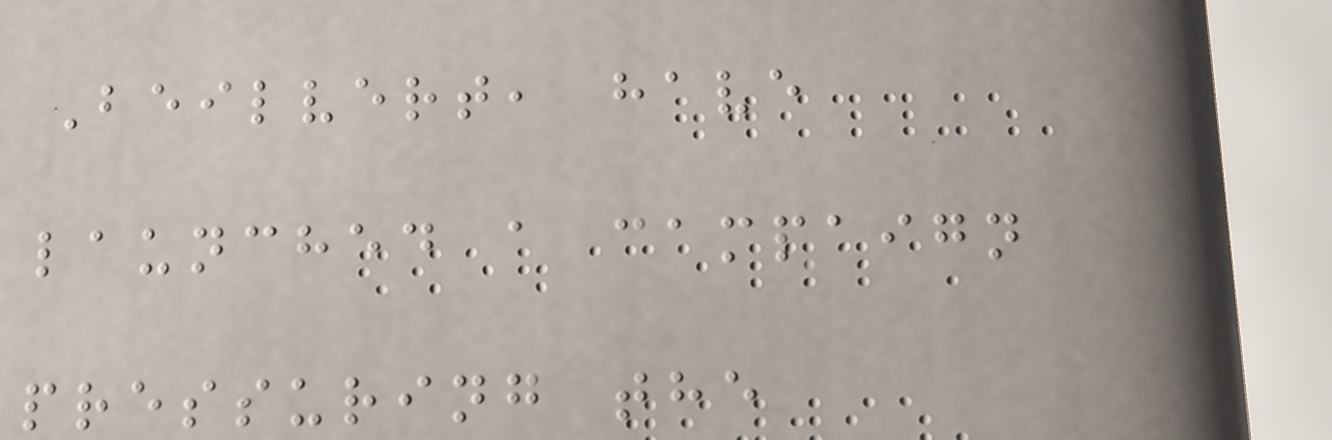Beilvert, have
launched a campaign
pressuring the
